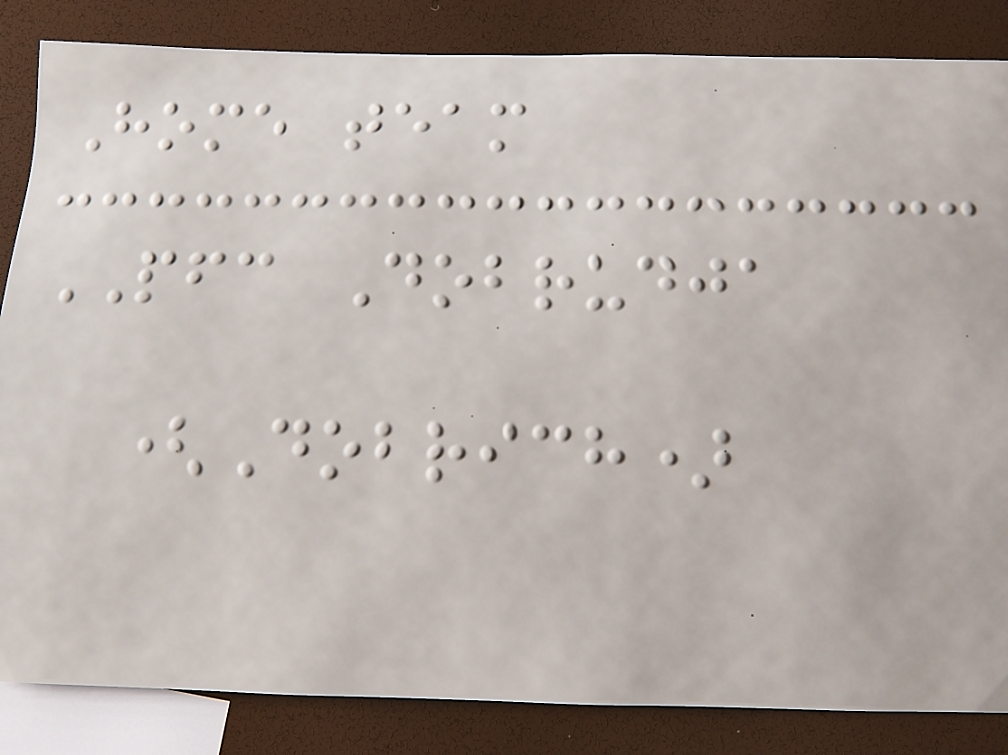Home team
PFC Dobrudja
(Dobrich)
